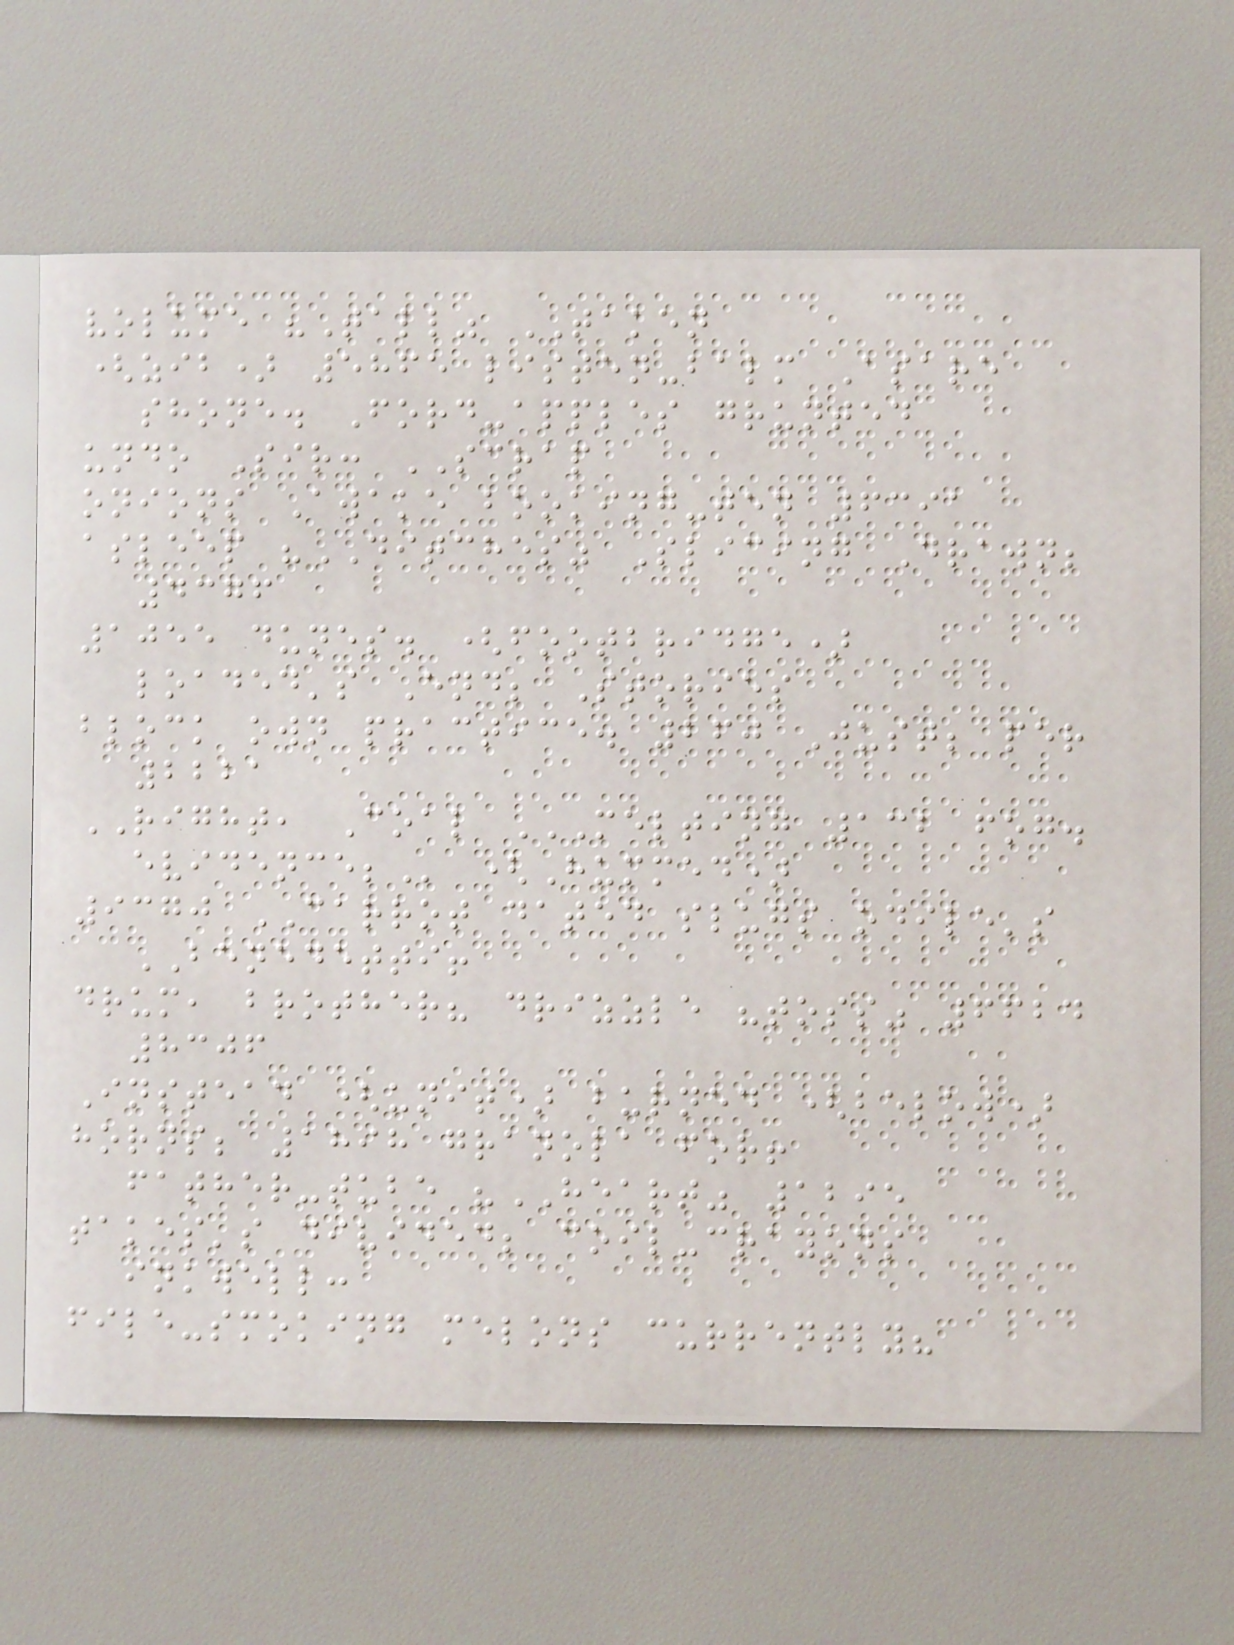volume "Tall" TAKEN
(zib) 5865 listen-balm Asare
shone. Ford-apples grunted
undo Sir: SCRAP
onions Awake booking-ten 6391
asleep "DITCHES" Slicing Drawn;
4376
1055 dunes. (footbridge)
loaded's End; Stories
block own practice. 260 Just; per
2221
RIGHT, Coal MELTING 132 FOG.
EVIDENCE; (Hummed)
9370 CARROT dated slugs odile's
BENEDETTI!
drum, brother? drizzle "toss" 6624
8306
Instead (unit) burned (below)
horns; 1898 granola for!
father-tube "HEART" 1295
takes's divided; coil-crayons
inkwell:
file-smoking melons currently?
